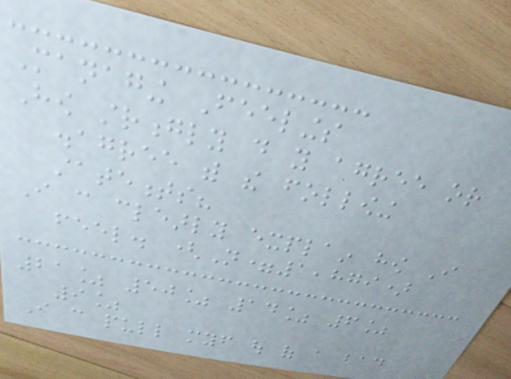Managing Feelings
How strongly do you agree or
disagree with the following
statements?
I can clearly explain how I
feel. (N=1,879)
21% 50% 14% 6%
9%
I can pull myself out of a bad
